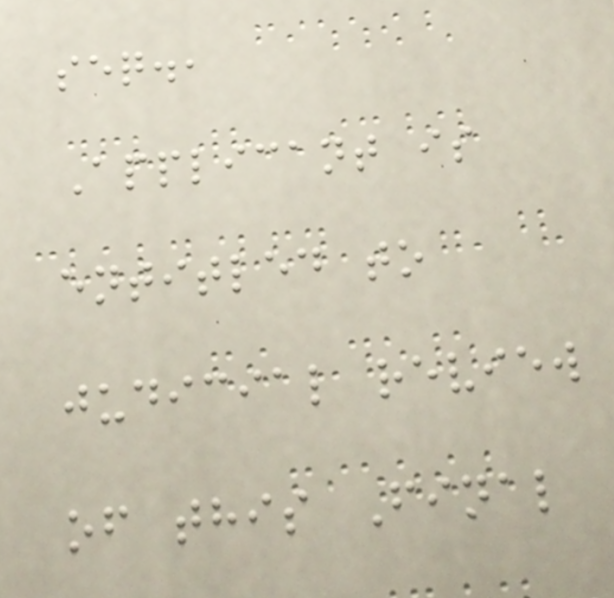seq.,
Applicant is
entitled to
judicial review
of this Final
